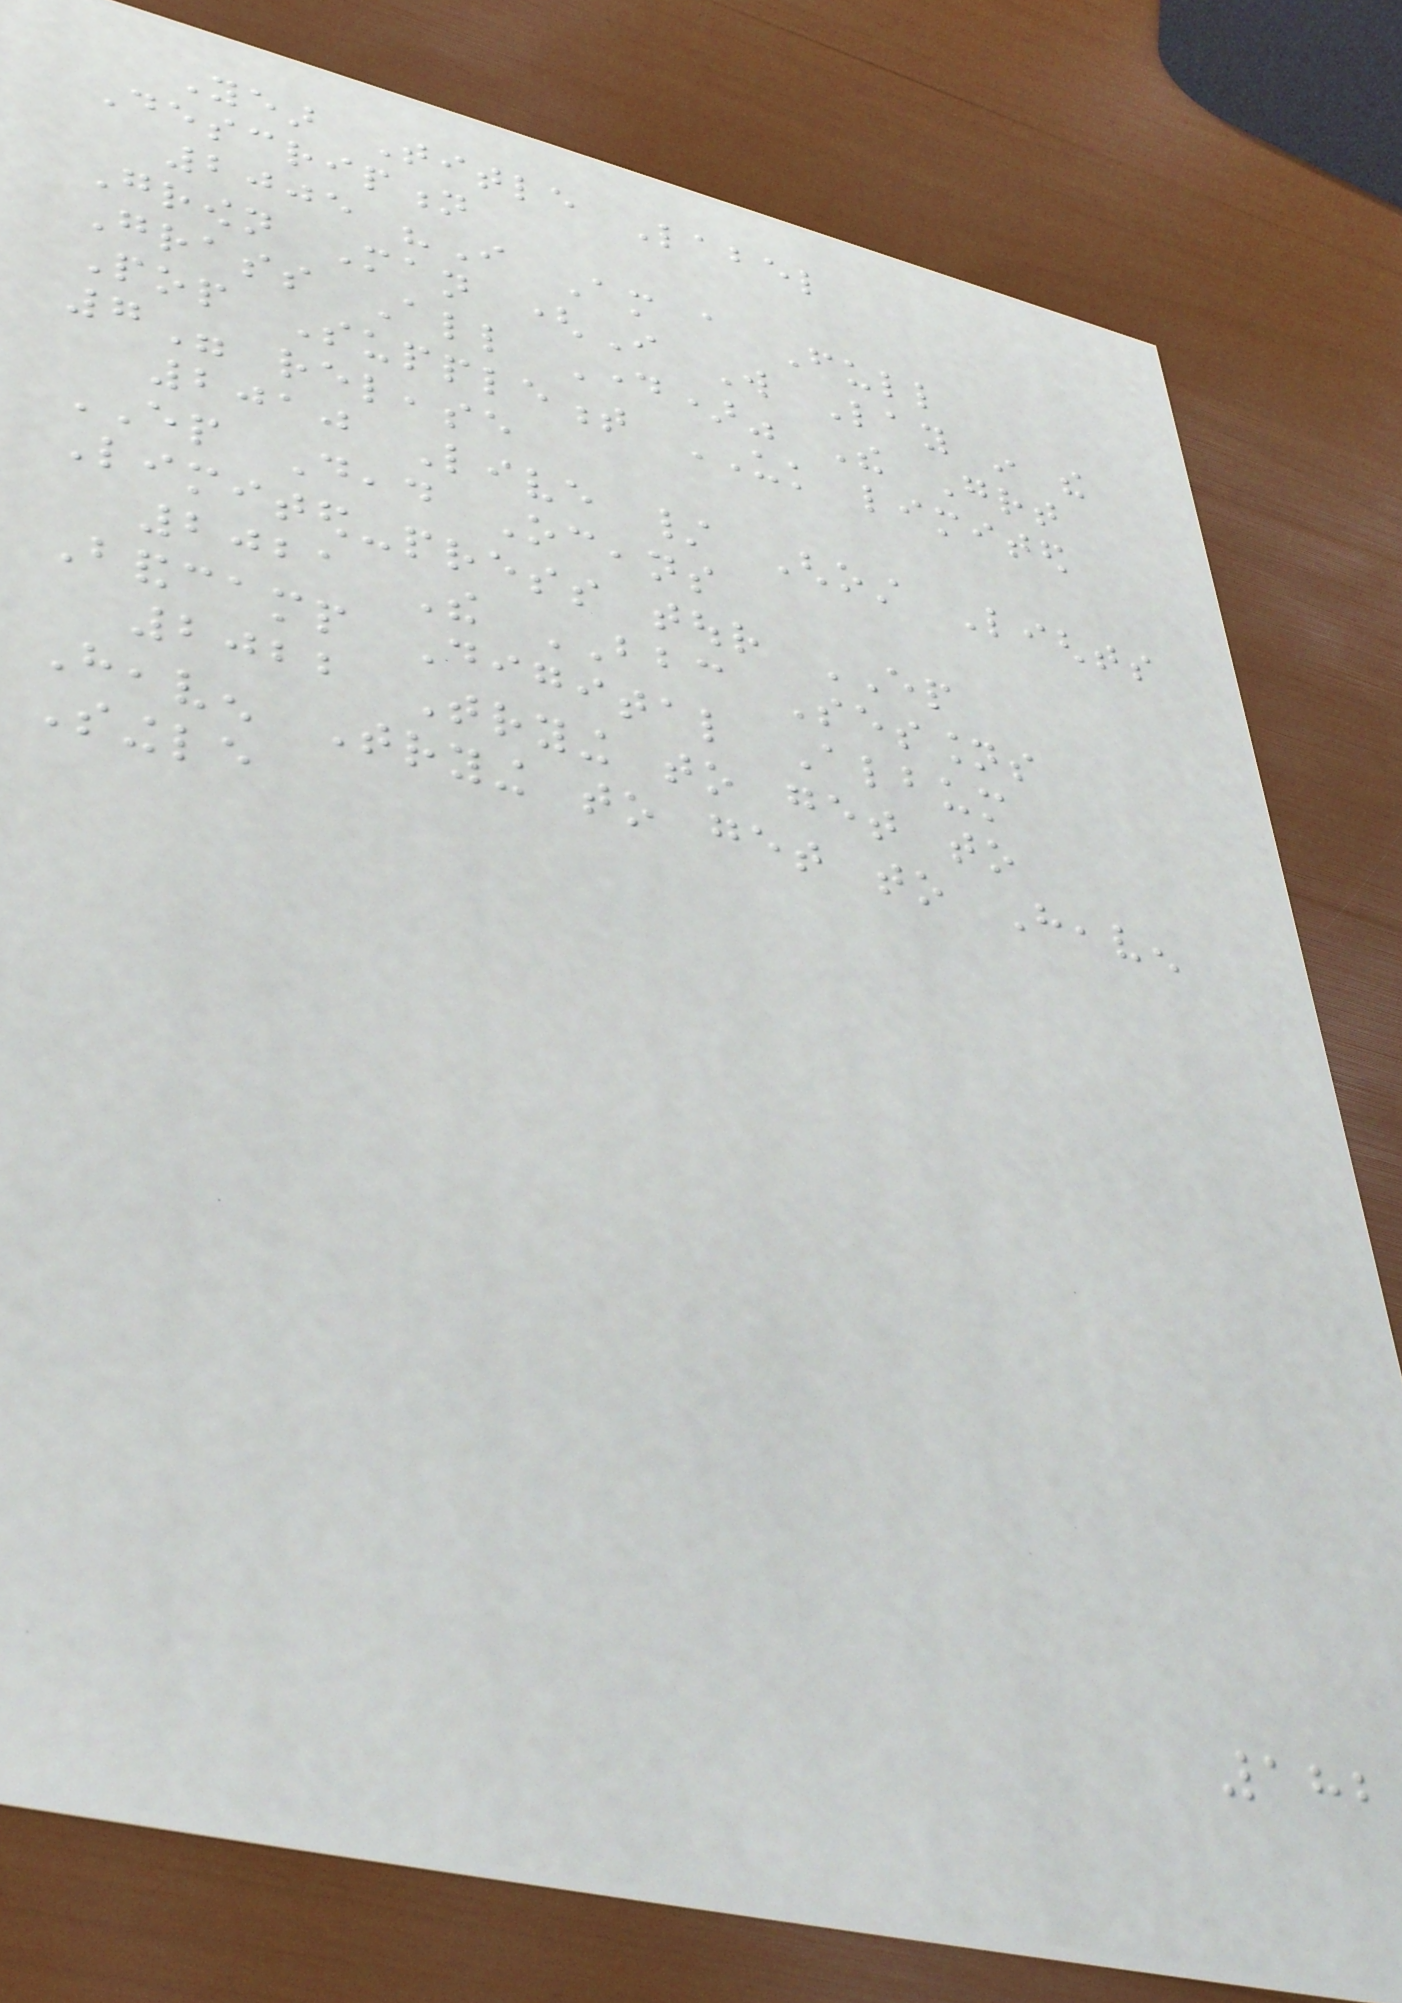Year Title Label
Description
2005 "I Am a Full
Grown Man (I Will Lay in the
Grass All Day)" The Great
Pop Supplement UK limited
7" release
2010 Live / Ghost Lights
EP Dead Oceans
Limited-press tour EP
2021 The BBC Sessions
Bandcamp Digital Album
2022 Trying to get to
Heaven Trying to get to Heaven
Single
182
